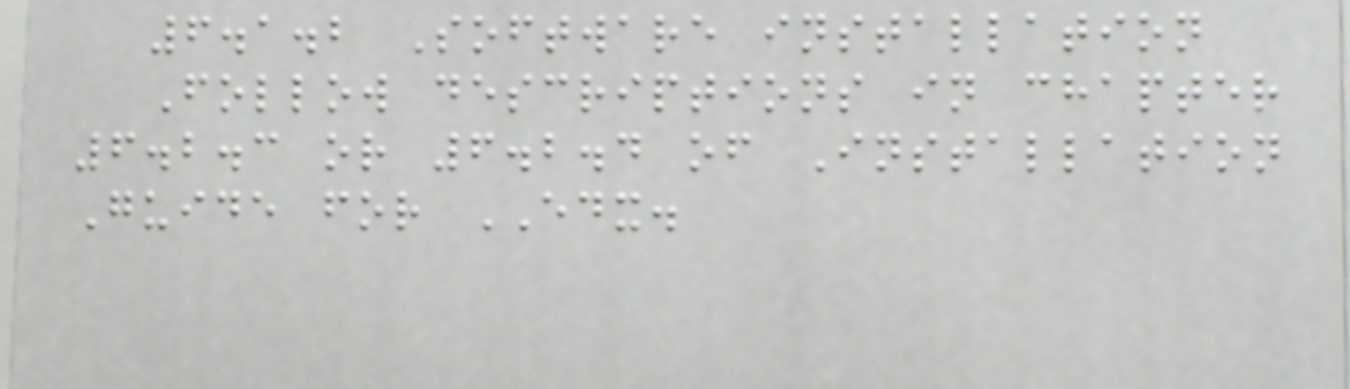6.1.2 Software installation
Follow descriptions in chapter
6.2.3 or 6.2.4 of Installation
Guide for EDX.
